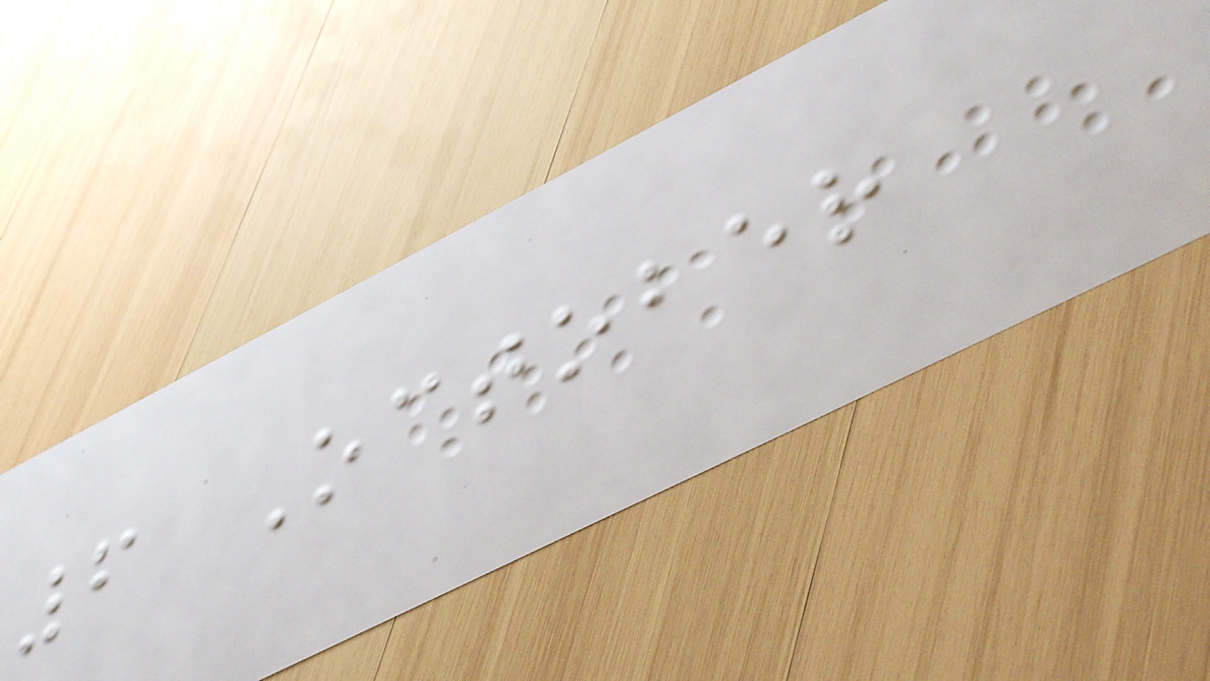6 October
